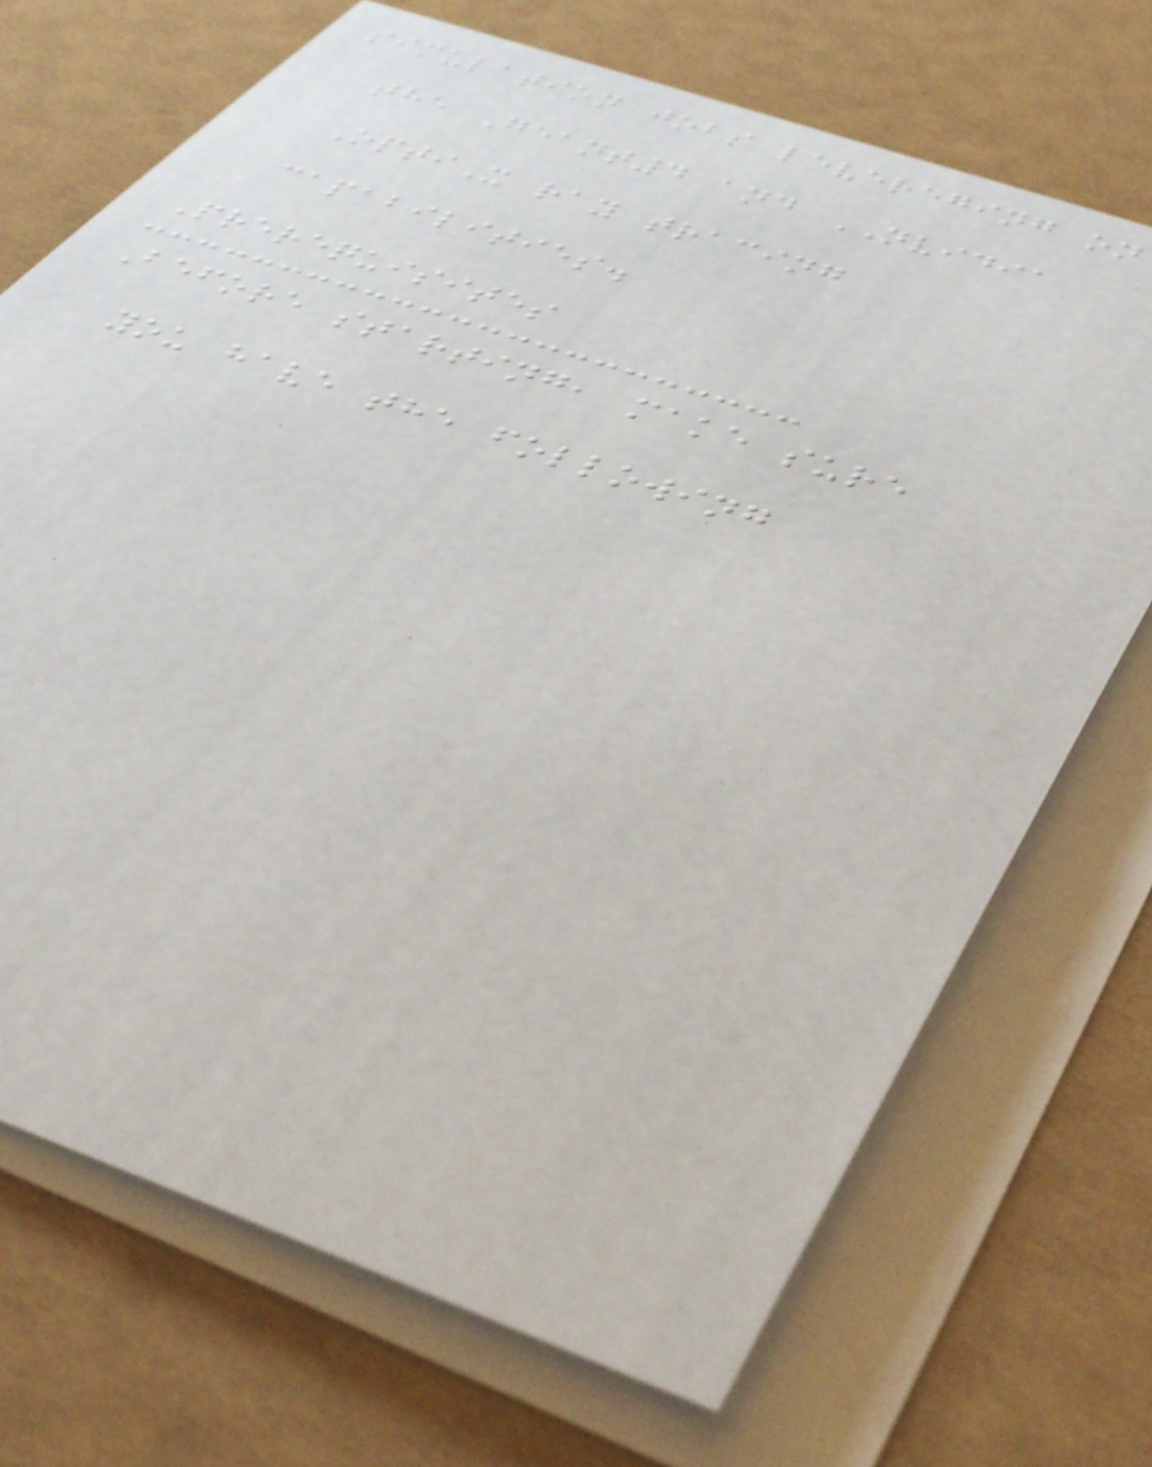simulation jobs levereging on
the Geant4 and NVIDIA
OptiX ray tracing
capabilities.
Prerequisites
Before starting, make sure
you have the following
